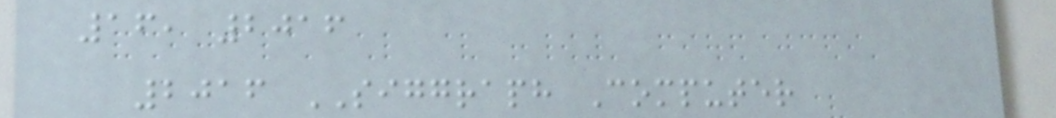16, 2016
2016 SIGGRAPH Computer
